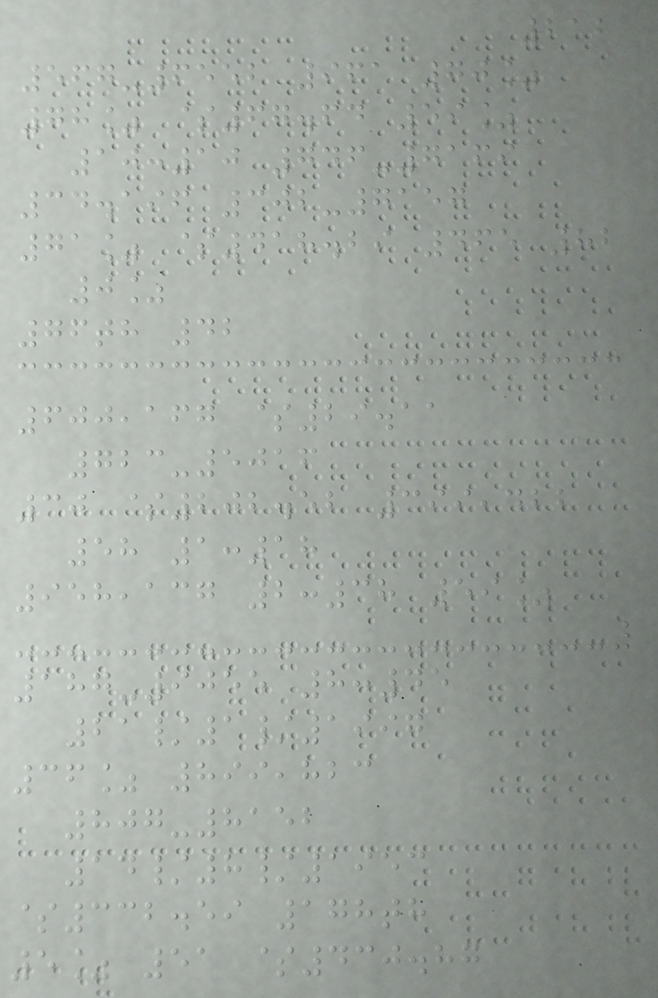212
567-6552 961 70%
78% $67.64 59%
10:10 746-7169
34.196 302-7157
71% $418.29 465 82
0%
76th 42
600,167 $29.11
723-5016
30 $202.52 399,422
58 1:18
958,137 2:38 59%
187-9055 8:45
21/1/1997
36% 899,823
807-8152
14/8/1953
$332.59 178th
5% 51 $430.87
